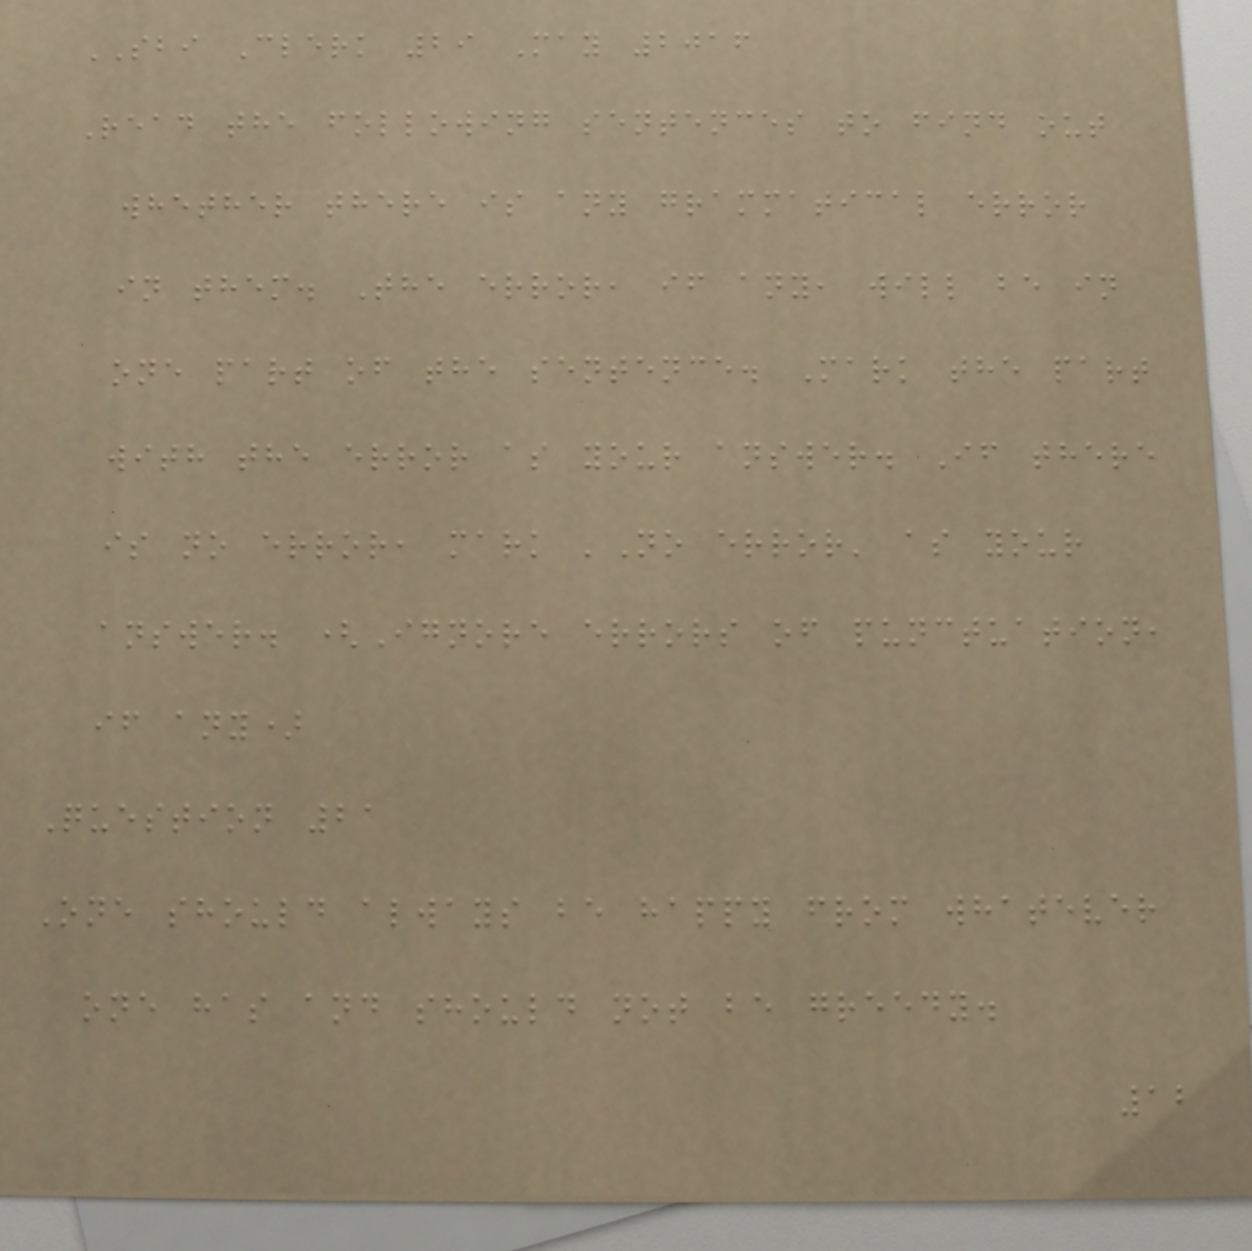SBI Clerk 29 May 2016
Read the following sentences to find out
whether there is any grammatical error
in them. The error, if any, will be in
one part of the sentence. Mark the part
with the error as your answer. If there
is no error, mark 'No error' as your
answer. (Ignore errors of punctuation,
if any)
Question 21
One should always be happy from whatever
one has and should not be greedy.
12
